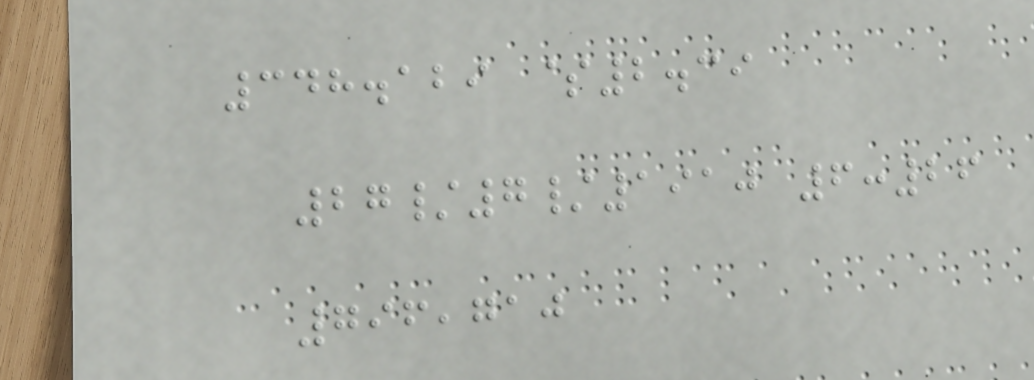348.129 $2.39
27/7/1910 6:26
796,710
